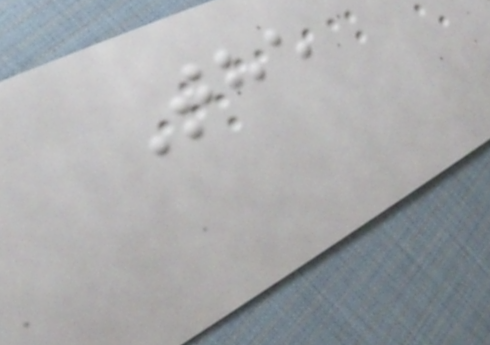The
